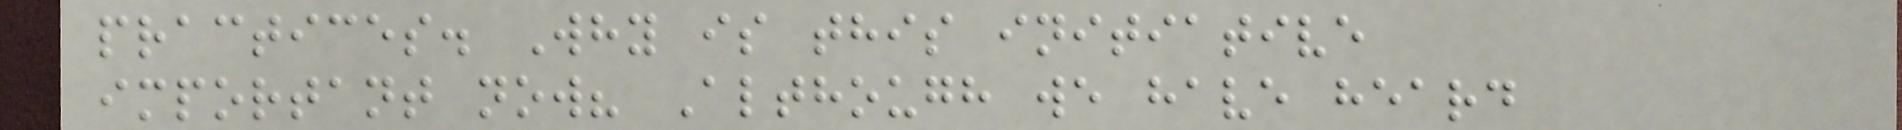practices. Why is this initiative
important now? Although we have heard
